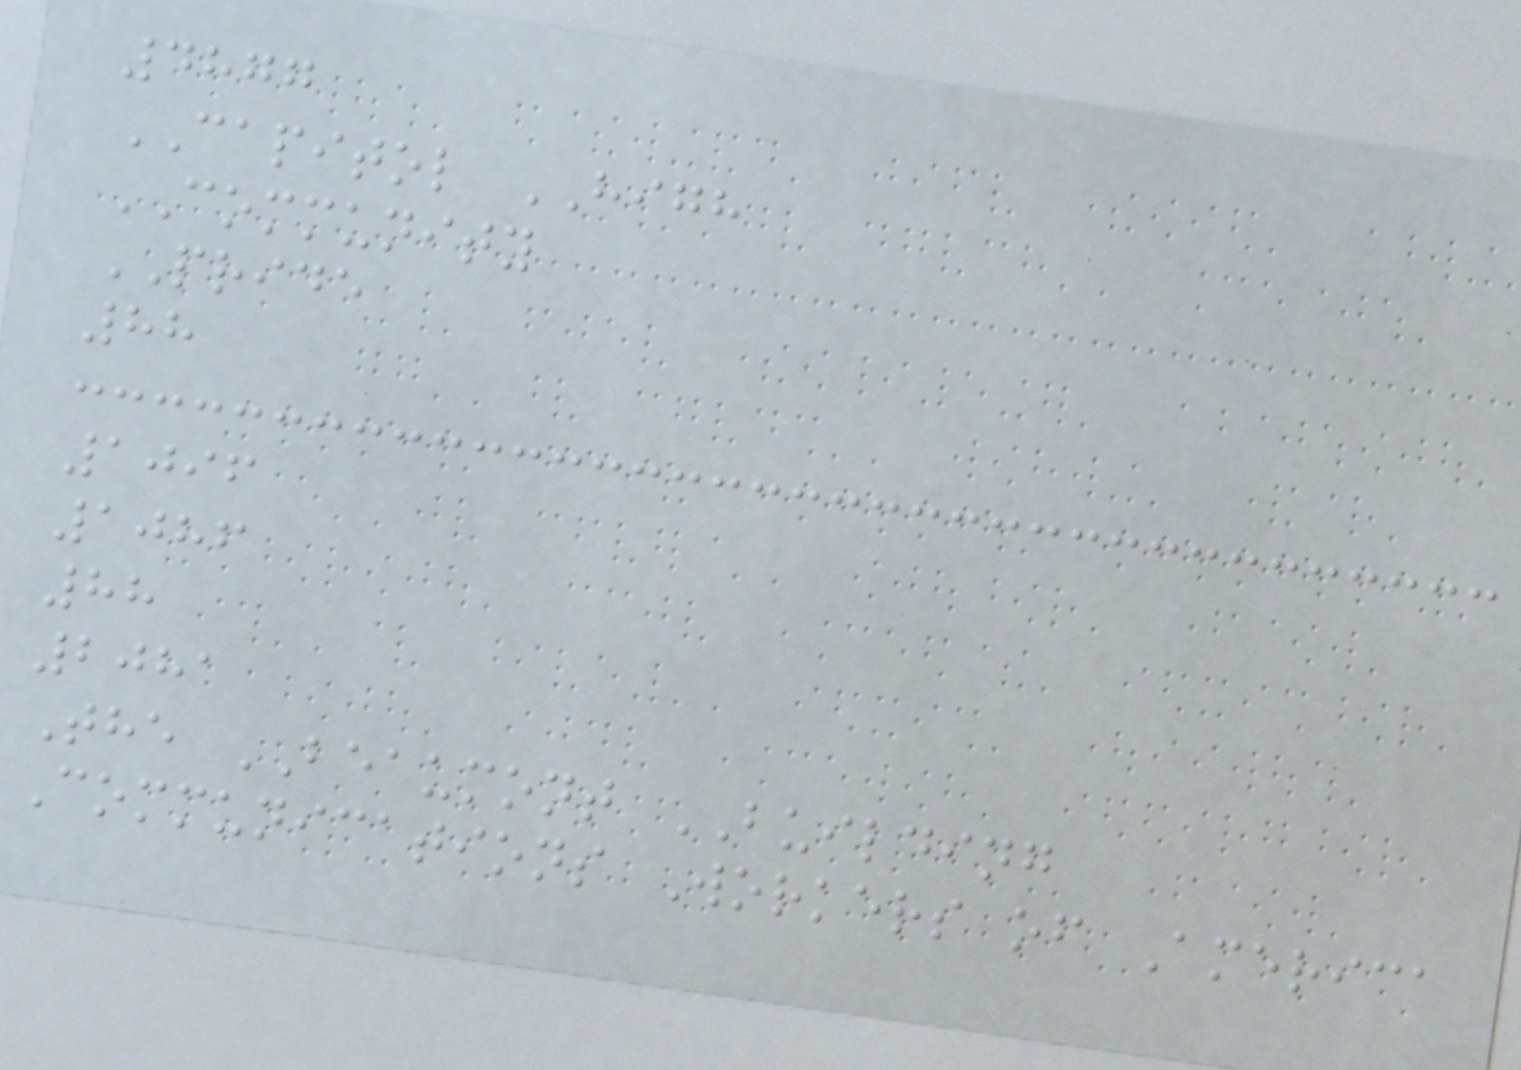4877
CAPITOL HIGH
COMMUNITY
PRIDE
88
1096
1086
88
2081
The BEAUMONT BUILDING
Communications Workers of America
